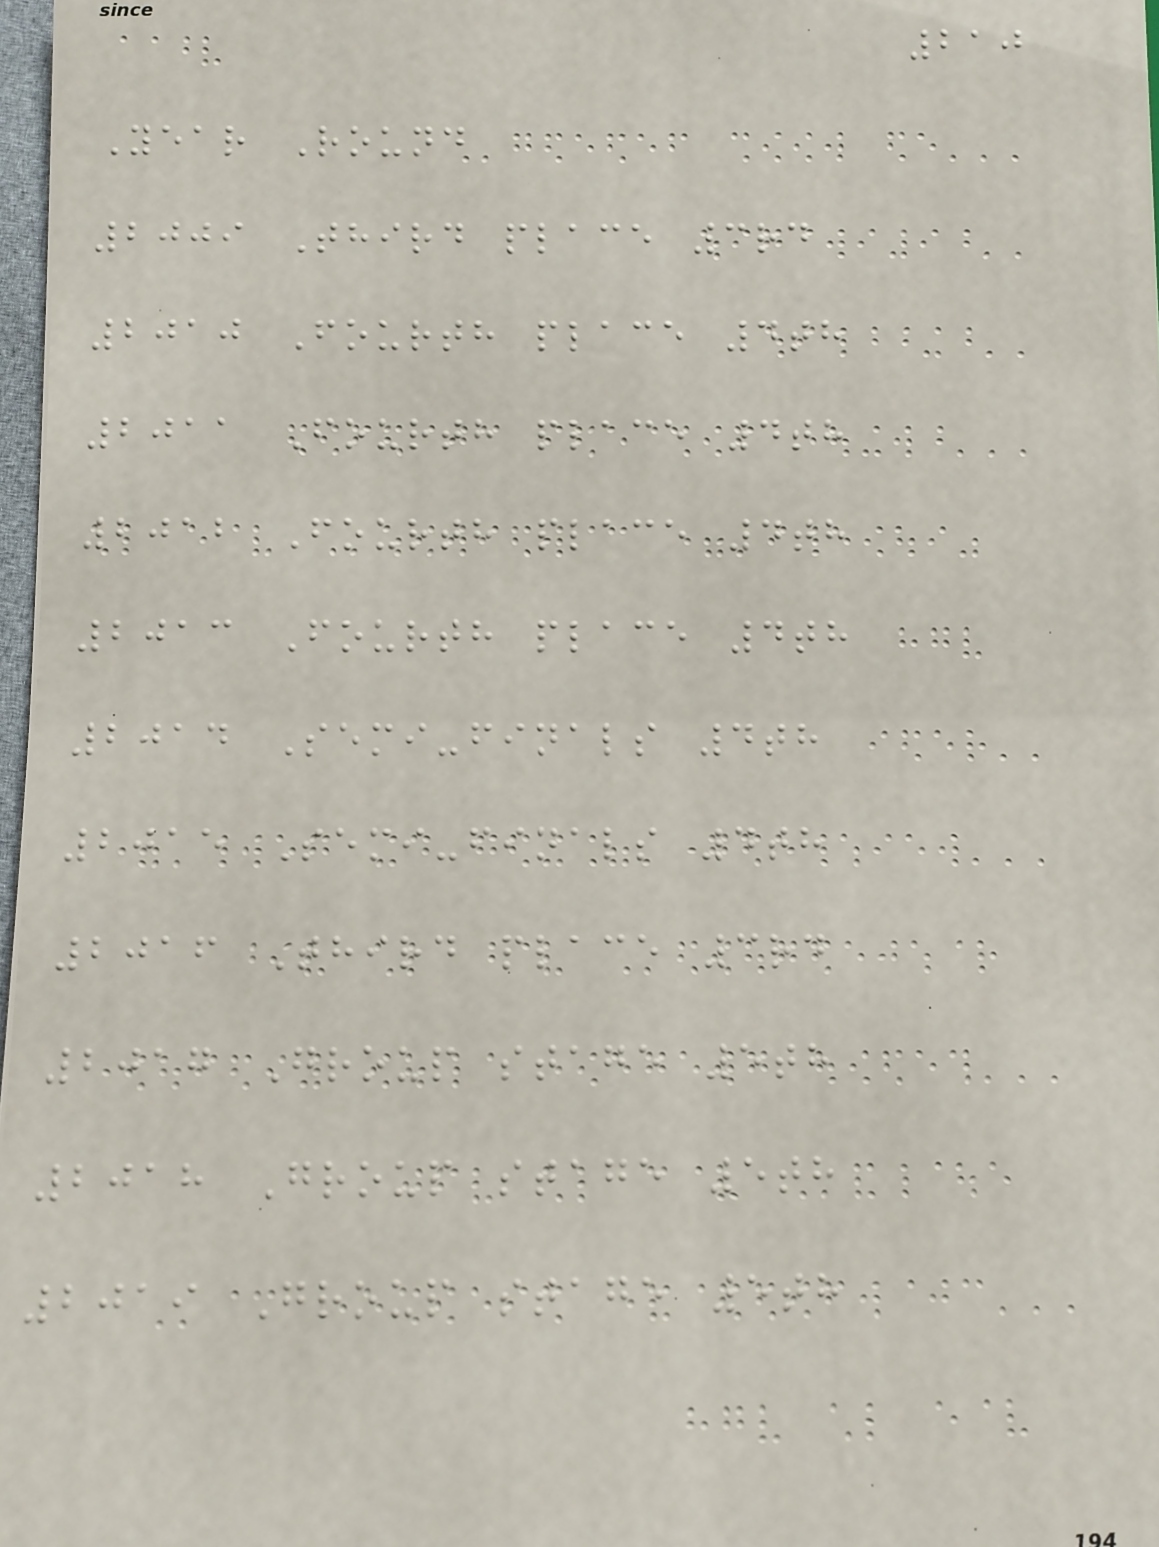210
Year Round
2009 Third place 3rd
2010 Fourth place 4th
2011 Fourth place 4th
2012 Fourth place 4th
2013 Fourth place 4th
2014 Semi-finals 4th
2015 Semi-finals 4th
2016 Third place 3rd
2017 Group stage 5th
2018 Group stage 5th
2019 Group stage 5th
